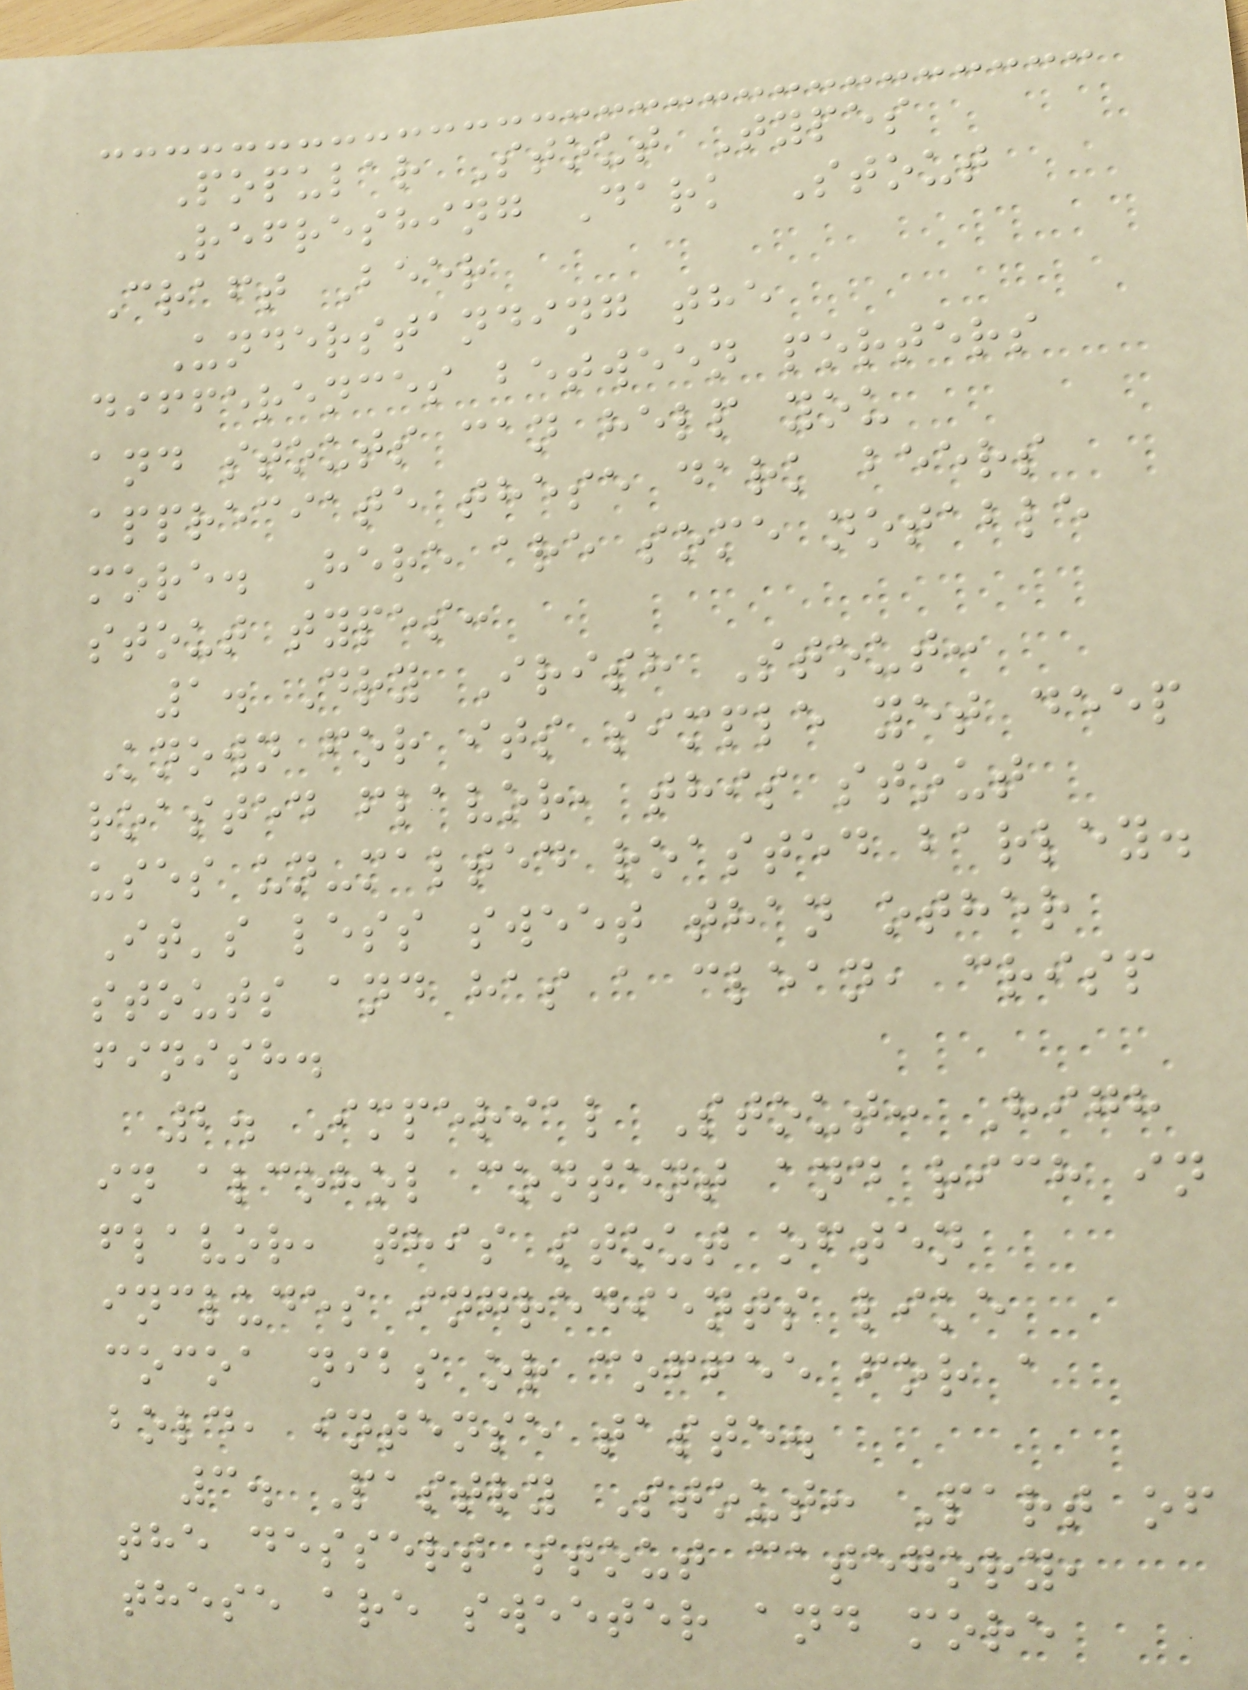Popular Stout Types
Refreshing Dark Stout
Craft Beer
Understanding the
differences between porters
and stouts can help you
appreciate these dark beers
more. Here are some notable
stout types:
1. Dry Irish Stout:
Known for its simple yet deep
roasted flavor, this stout
uses un-malted roasted barley.
It's less sweet than other
stouts and has a clean, crisp
finish.
2. Imperial Stout: High
in alcohol content and rich in
flavor, this stout often
includes ingredients like
cocoa nibs or coffee for a
bold, intense taste.
3. Pastry Stout: Part of
the dessert stout category,
these are sweeter and more
